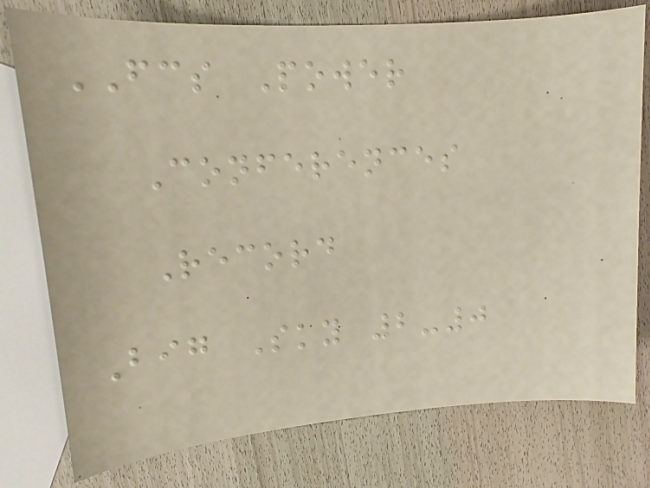FCS Power
Conferences
Record
Big Sky 2-0
